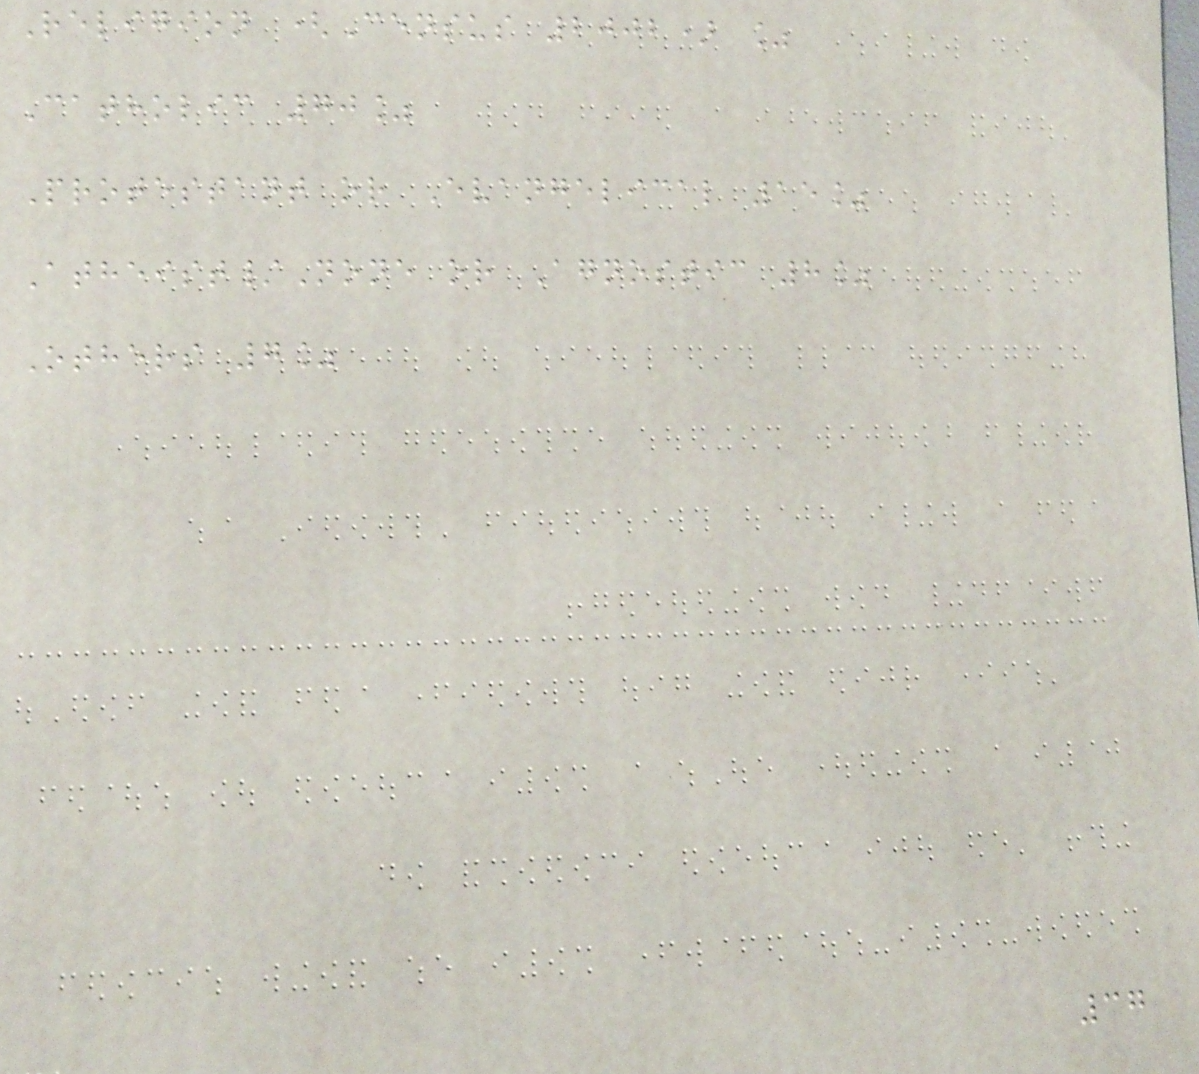Religion (Census 2002) %
Catholic 70%
Protestant or Evangelical 15%
Atheist/None or Agnostic 8%
Others 7%
37
